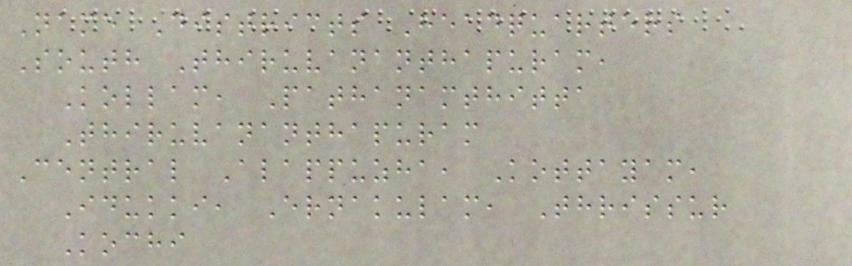Name Districts Headquarters
South Thiruvananthapuram,
Kollam, Pathanamthitta
Thiruvananthapuram
Central Alappuzha, Kottayam,
Idukki, Ernakulam, Thrissur
Kochi
